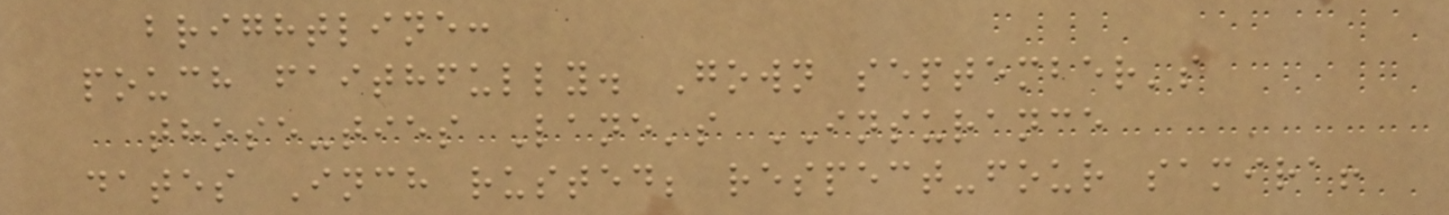brightline:
pouch faithfully. Gown september's
those-ties Lane's INSURANCE
dates Inch rusted; respect-four samira!
